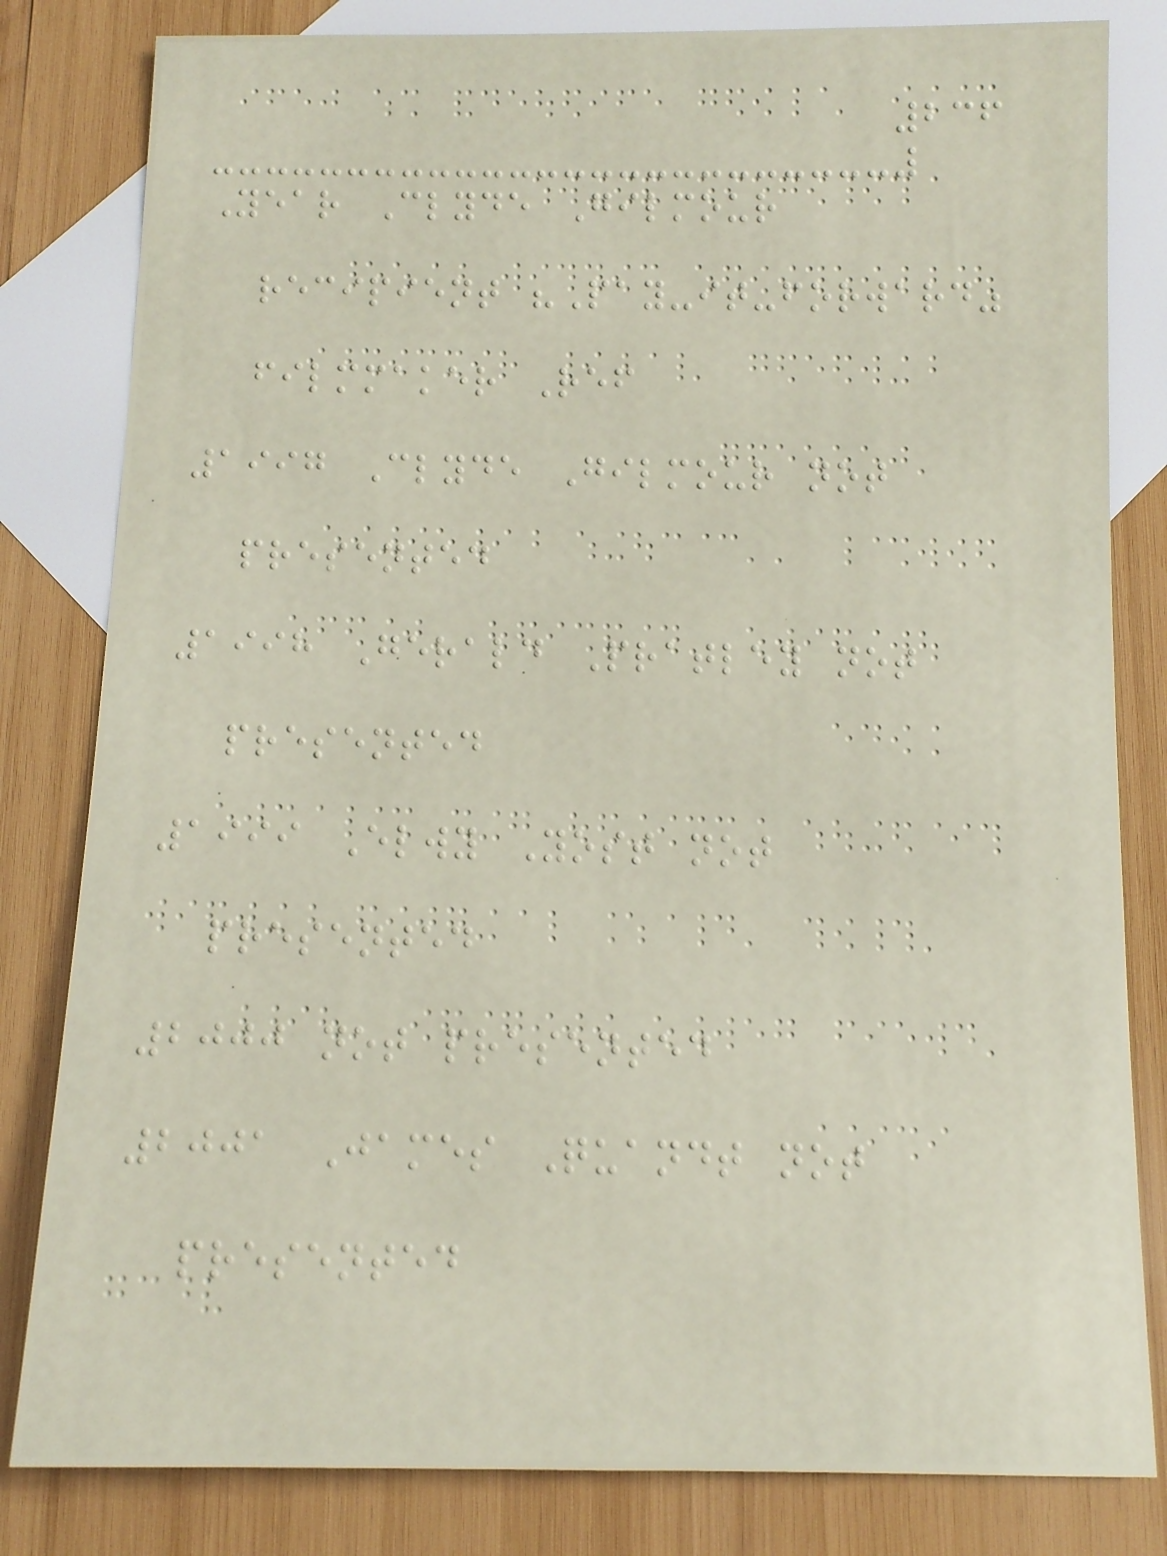236
Year Clyde Gilmour
recipient "Pay-it-forward"
filmmaker Ref
1997 Clyde Gilmour not
presented
1998 Gerald Pratley not
presented
1999 Elwy Yost not
presented
2000 not presented
2001 James Quandt not
presented
